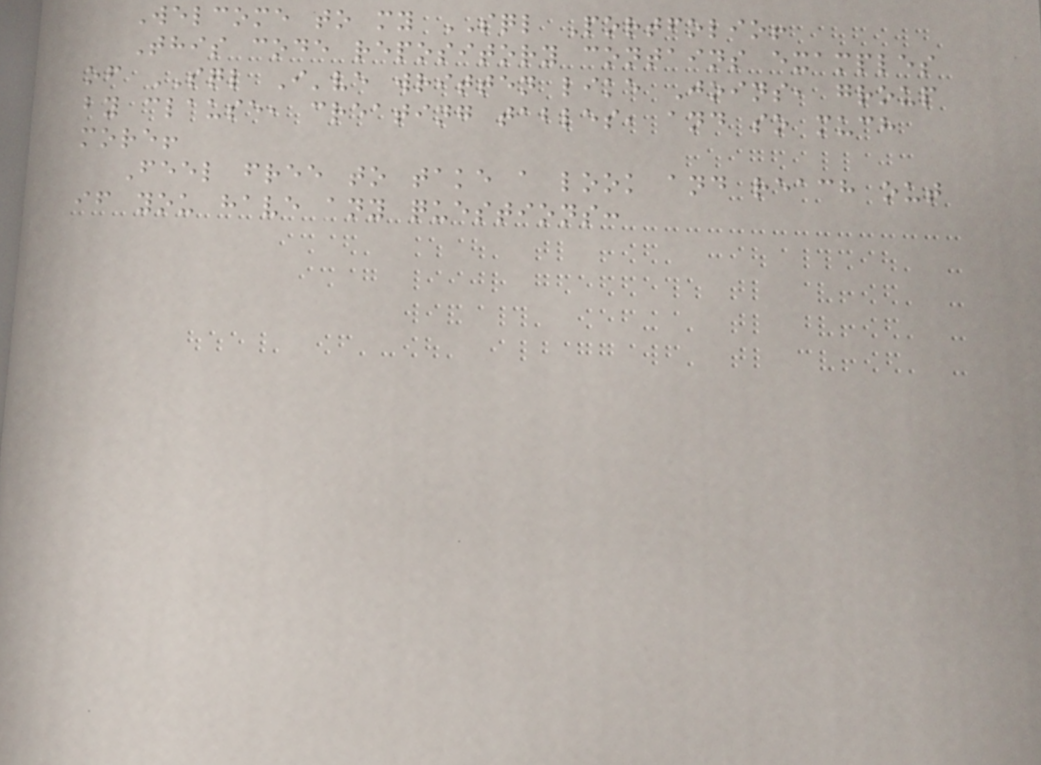Welcome to my SQL Portfolio!
This code repository contains examples
of SQL I've written like Joins, group
by clause, creating tables, and so much
more!
Feel free to take a look and reach out
if you have any questions:
